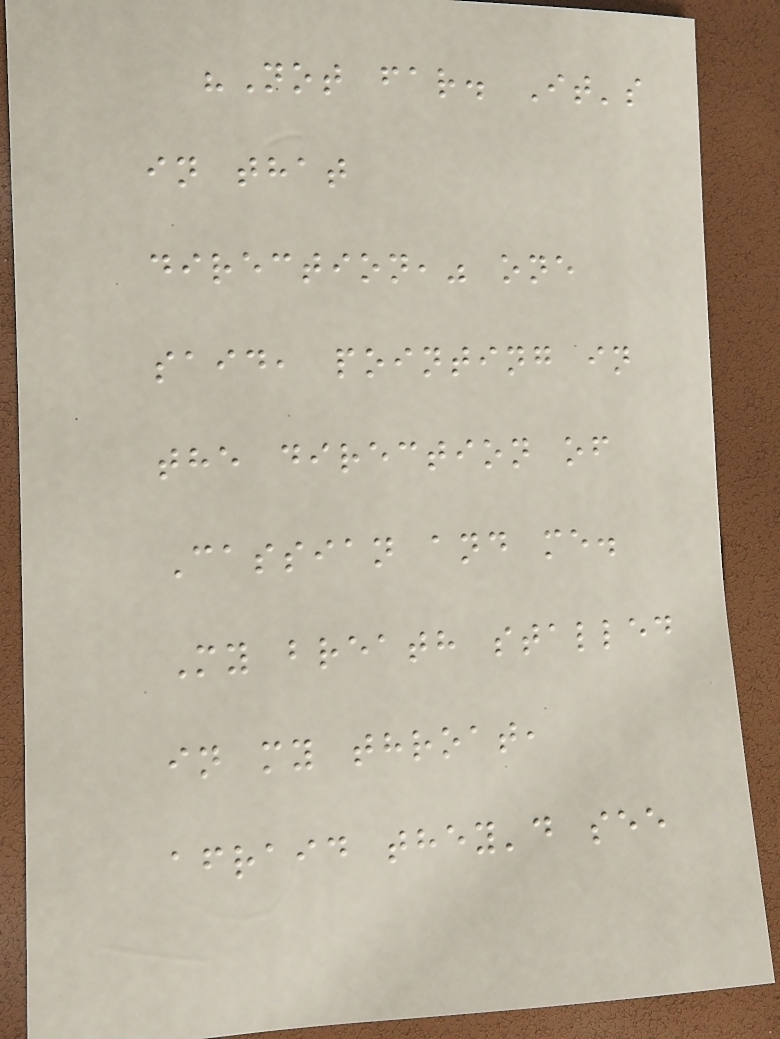"Not far. It's
in that
direction," one
said, pointing in
the direction of
Cassian and me.
My breath stalled
in my throat,
afraid they'd see
